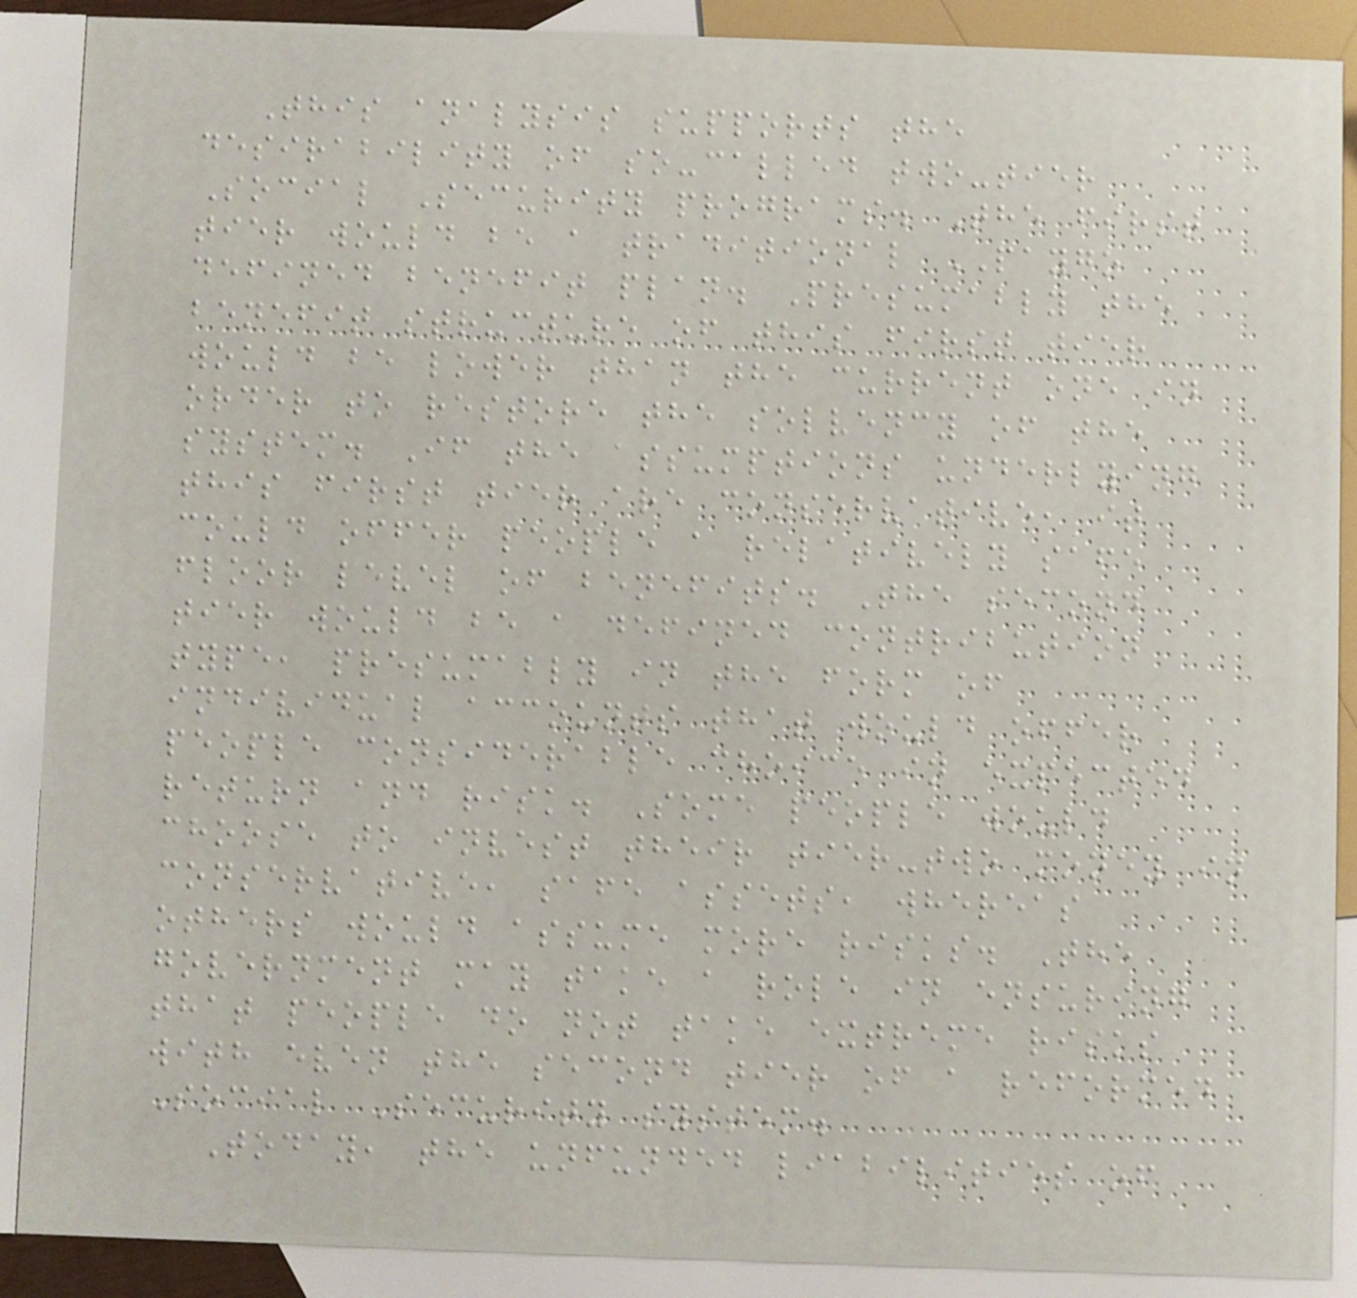This analysis supports the
desirability of so-called two-tier
Social Security programs. The first
tier would be a traditional PAYGO
defined benefit plan. Presumably the
benefit structure of this first tier
would be lower than the current one in
order to restore the solvency of the
system. If the assumptions underlying
this first tier are conservative, it
could offer people a relatively safe
floor level of benefits. The second
tier would be a defined contribution
type, presumably in the form of
individual accounts that would offer
people considerable choice in expected
return and risk. Some people would
choose to invest their tier-two money in
conservative, safe assets, whereas
others would assume more risks. The
government may take a role in ensuring
that people do not take extreme risks
with even the second tier of a reformed
Social Security system.
Today, the unfunded liabilities of
